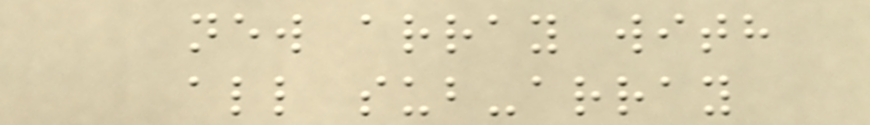new array with
all sub-array
